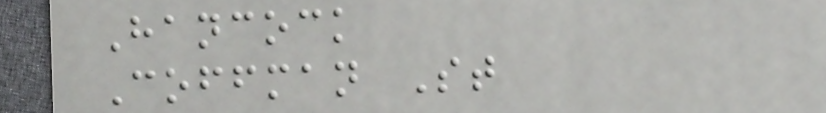Hancock
Coffman St
